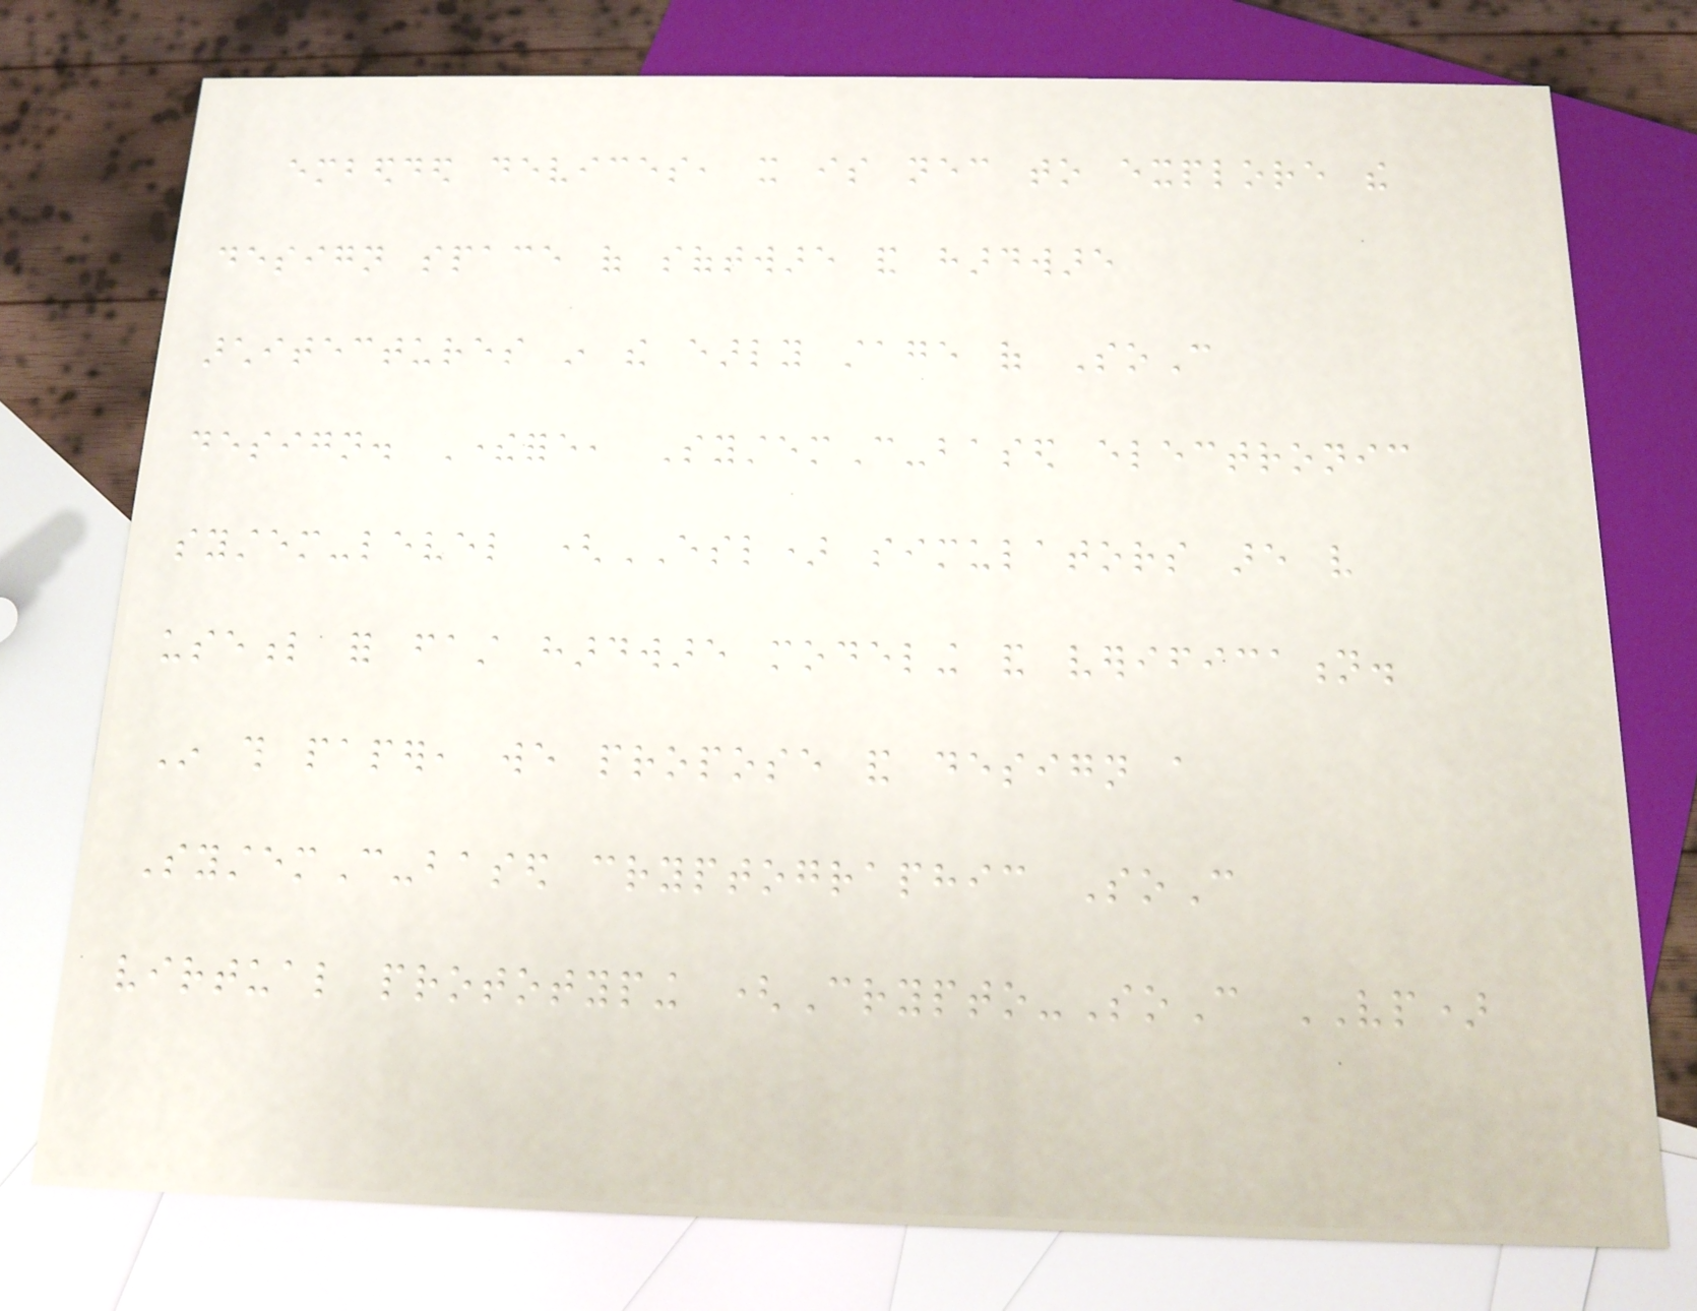embedded devices, it is necessary to explore the
design space of software and hardware
architectures in the early stage of SoC
design. Therefore, SystemC-based electronic
system-level (ESL) simulators are very
useful for fast hardware modeling and verification.
In this paper, we propose and design a
SystemC-based cryptographic SoC
virtual prototyping (Crypto-SoC VP)
